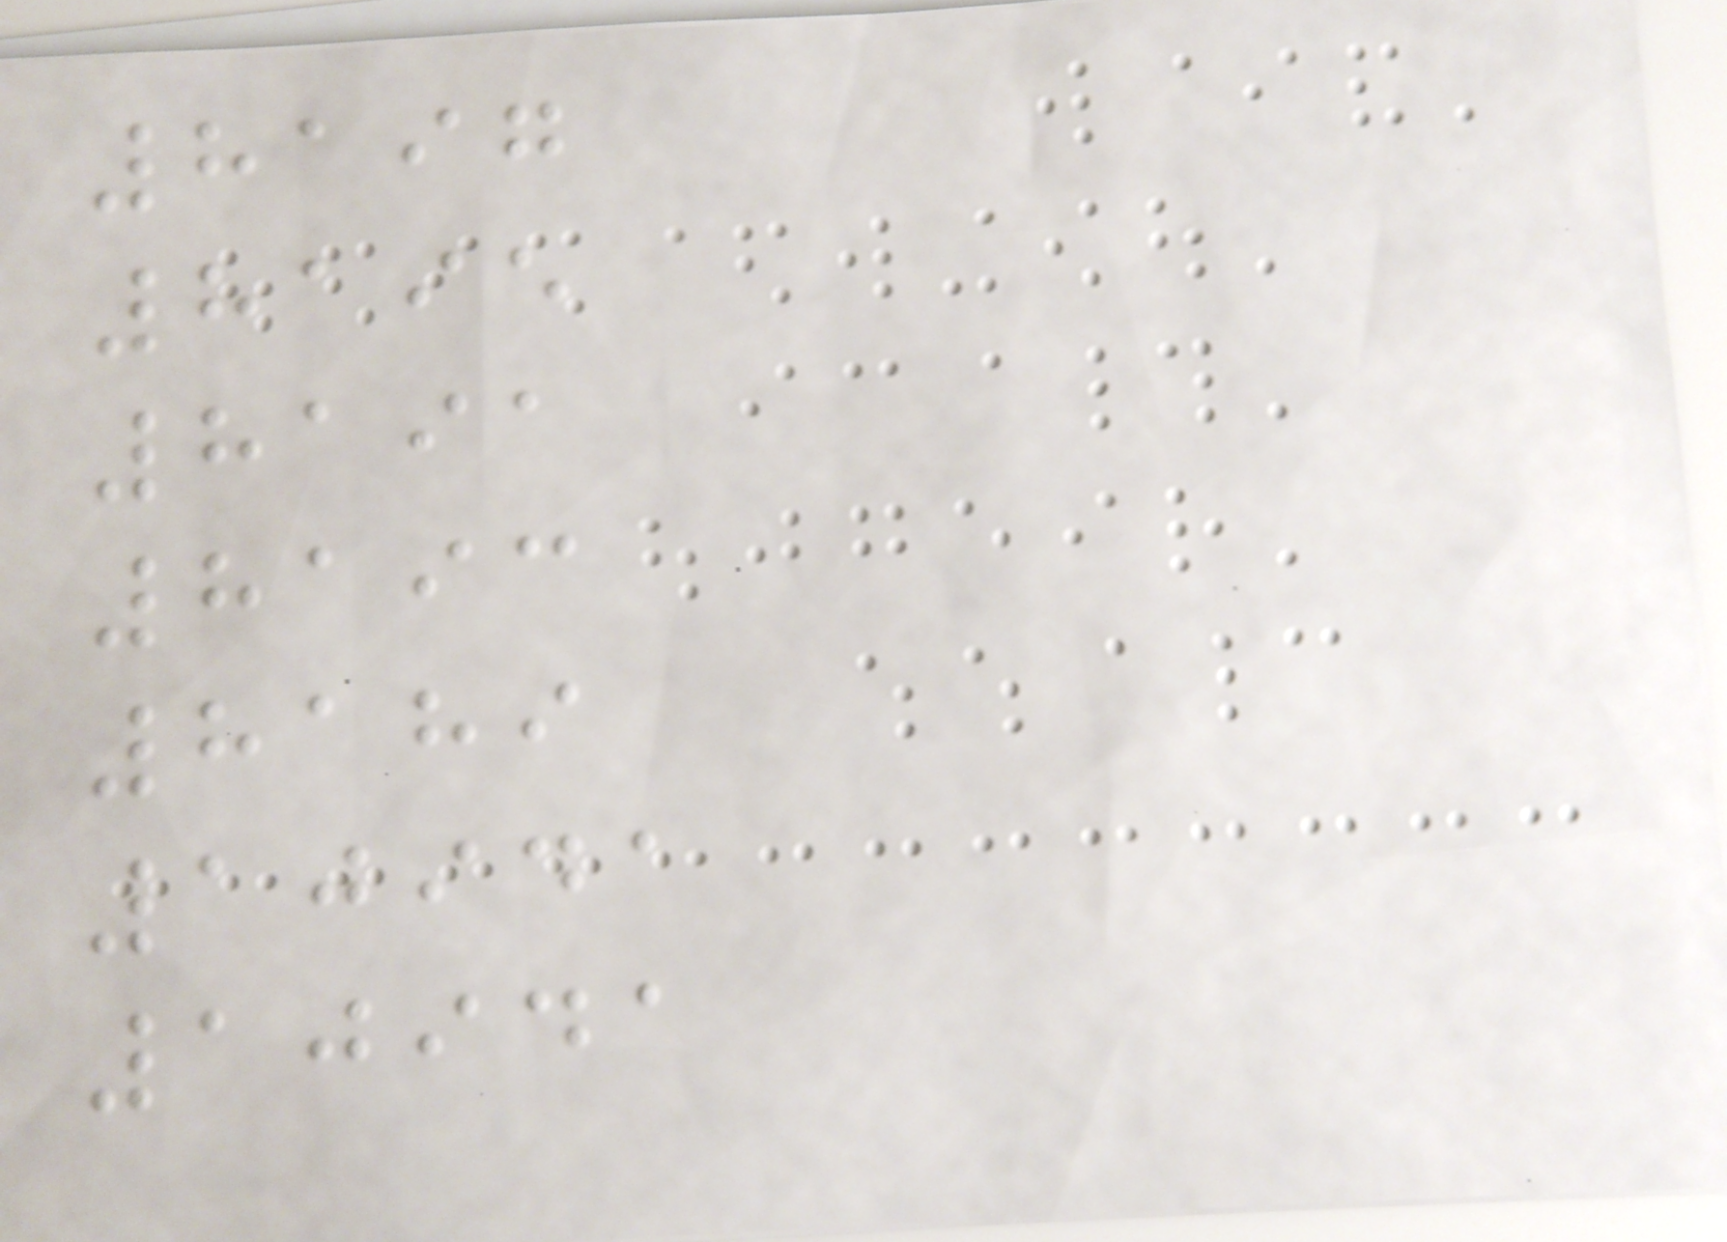8197
8195
8191
8193
8189
10941
10941
